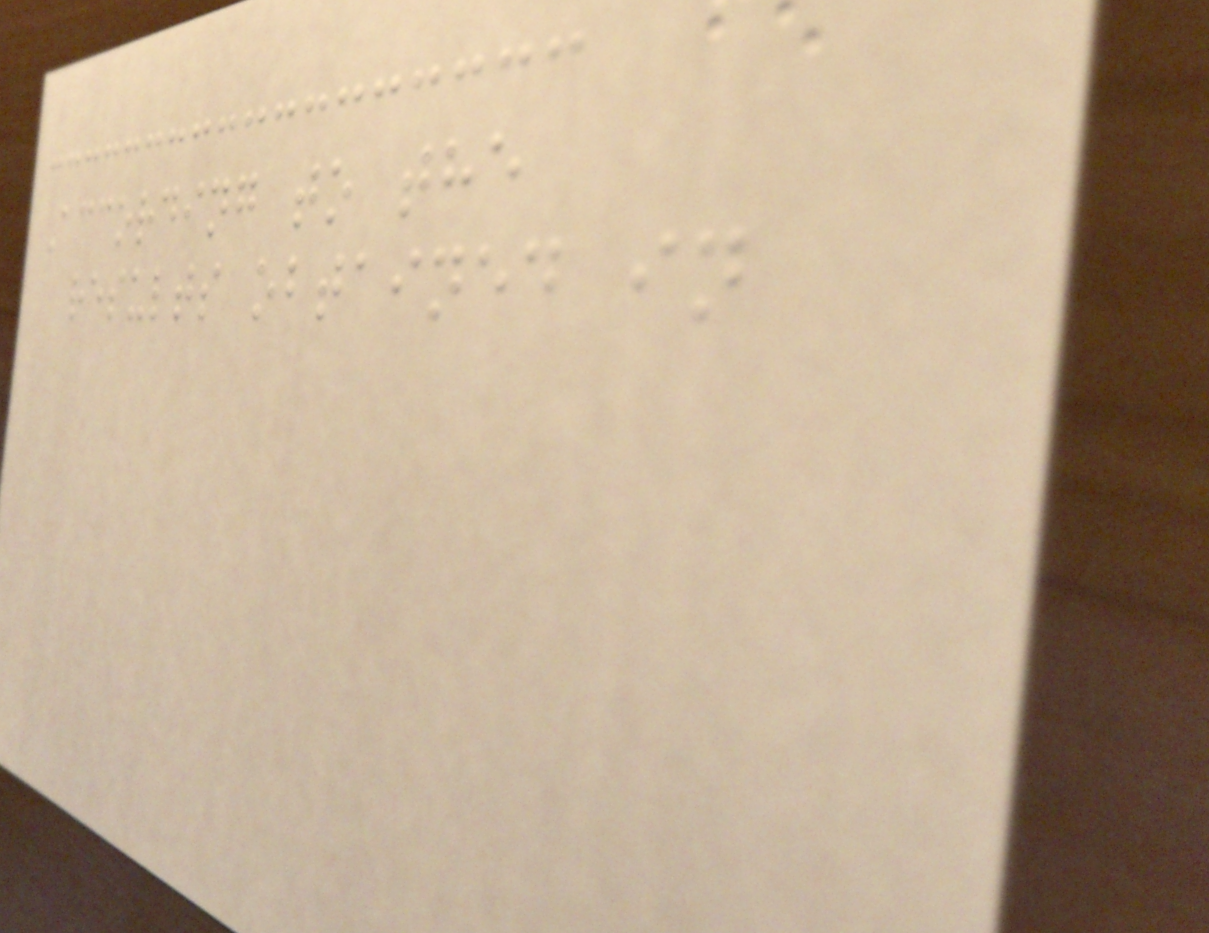According to the
results obtained in
